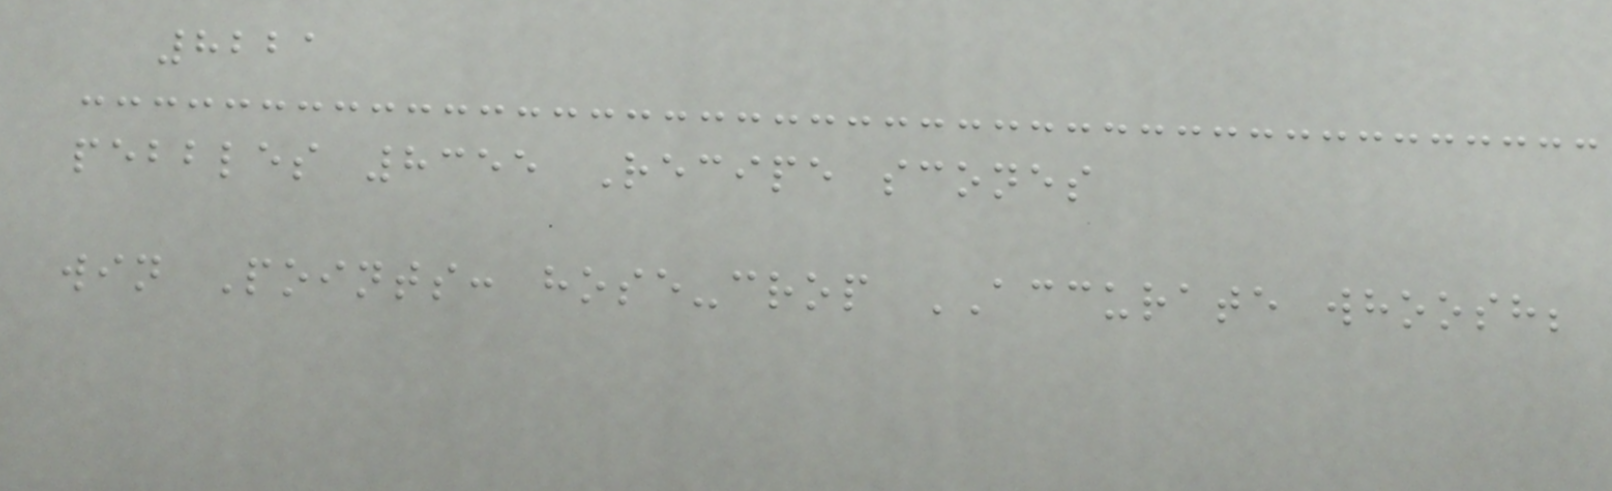8221
pebbles 8355 Recipe scones
win Points: hose-crop ACCURATE whoosh;
